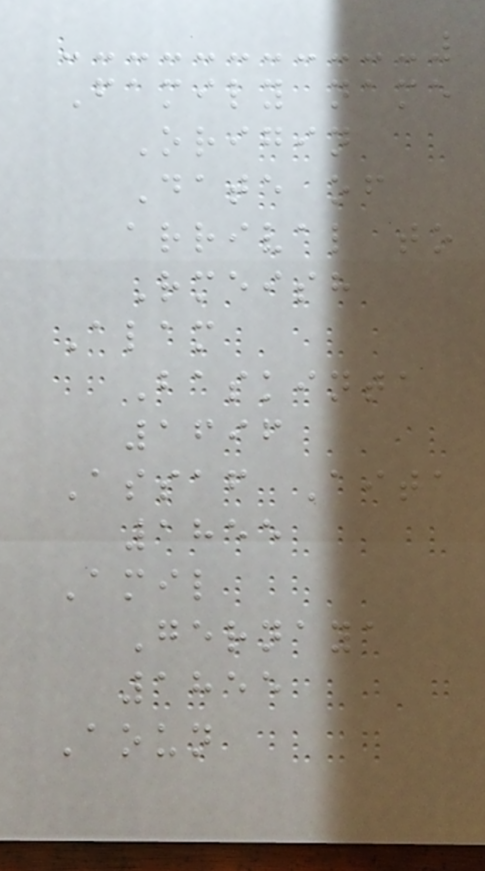Family name
Origin
Date of
arrival to
Rmeish
Alam
Baskinta
1696
Assaf Aita
1855
Amil
Gernaya
1855
Aoun
